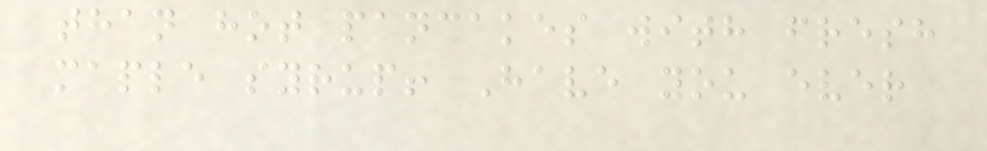than hot pancakes with fresh
maple syrup! Have you ever
